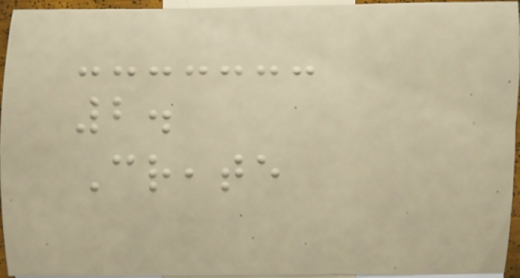2.
Create
